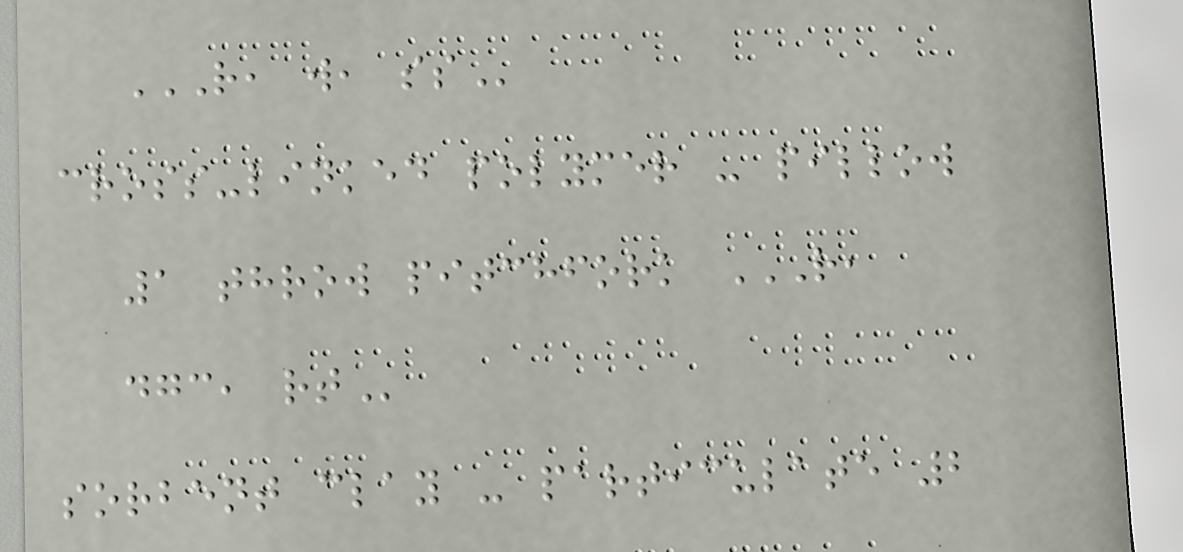R, W, SS
cross-linked polymer - pillow
1 throw pitchfork R,
DGC, RT
sorbent clay - particulate 2
